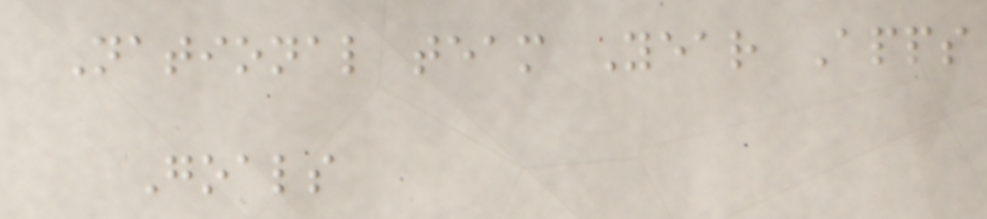National team Year Apps
Goals
